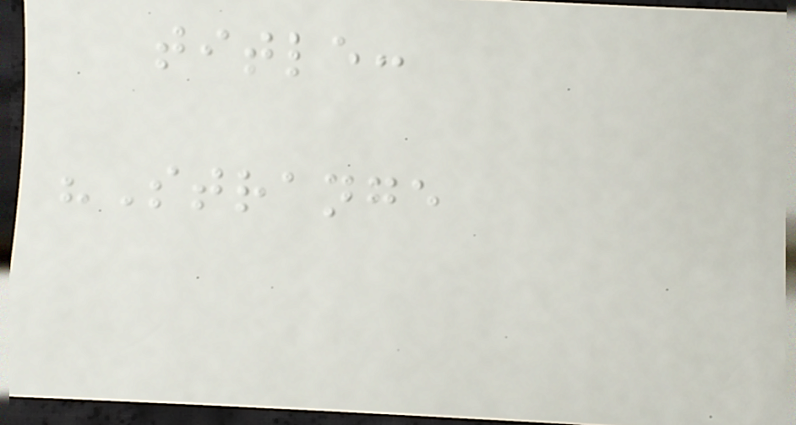title:
"Strange
